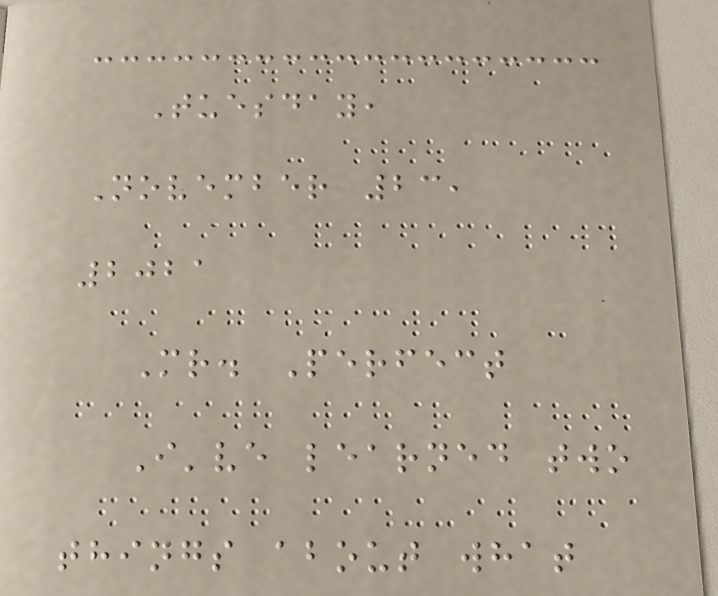Tuesday,
November 23,
2021
Mr. Perfect
I've learned two
things about what
